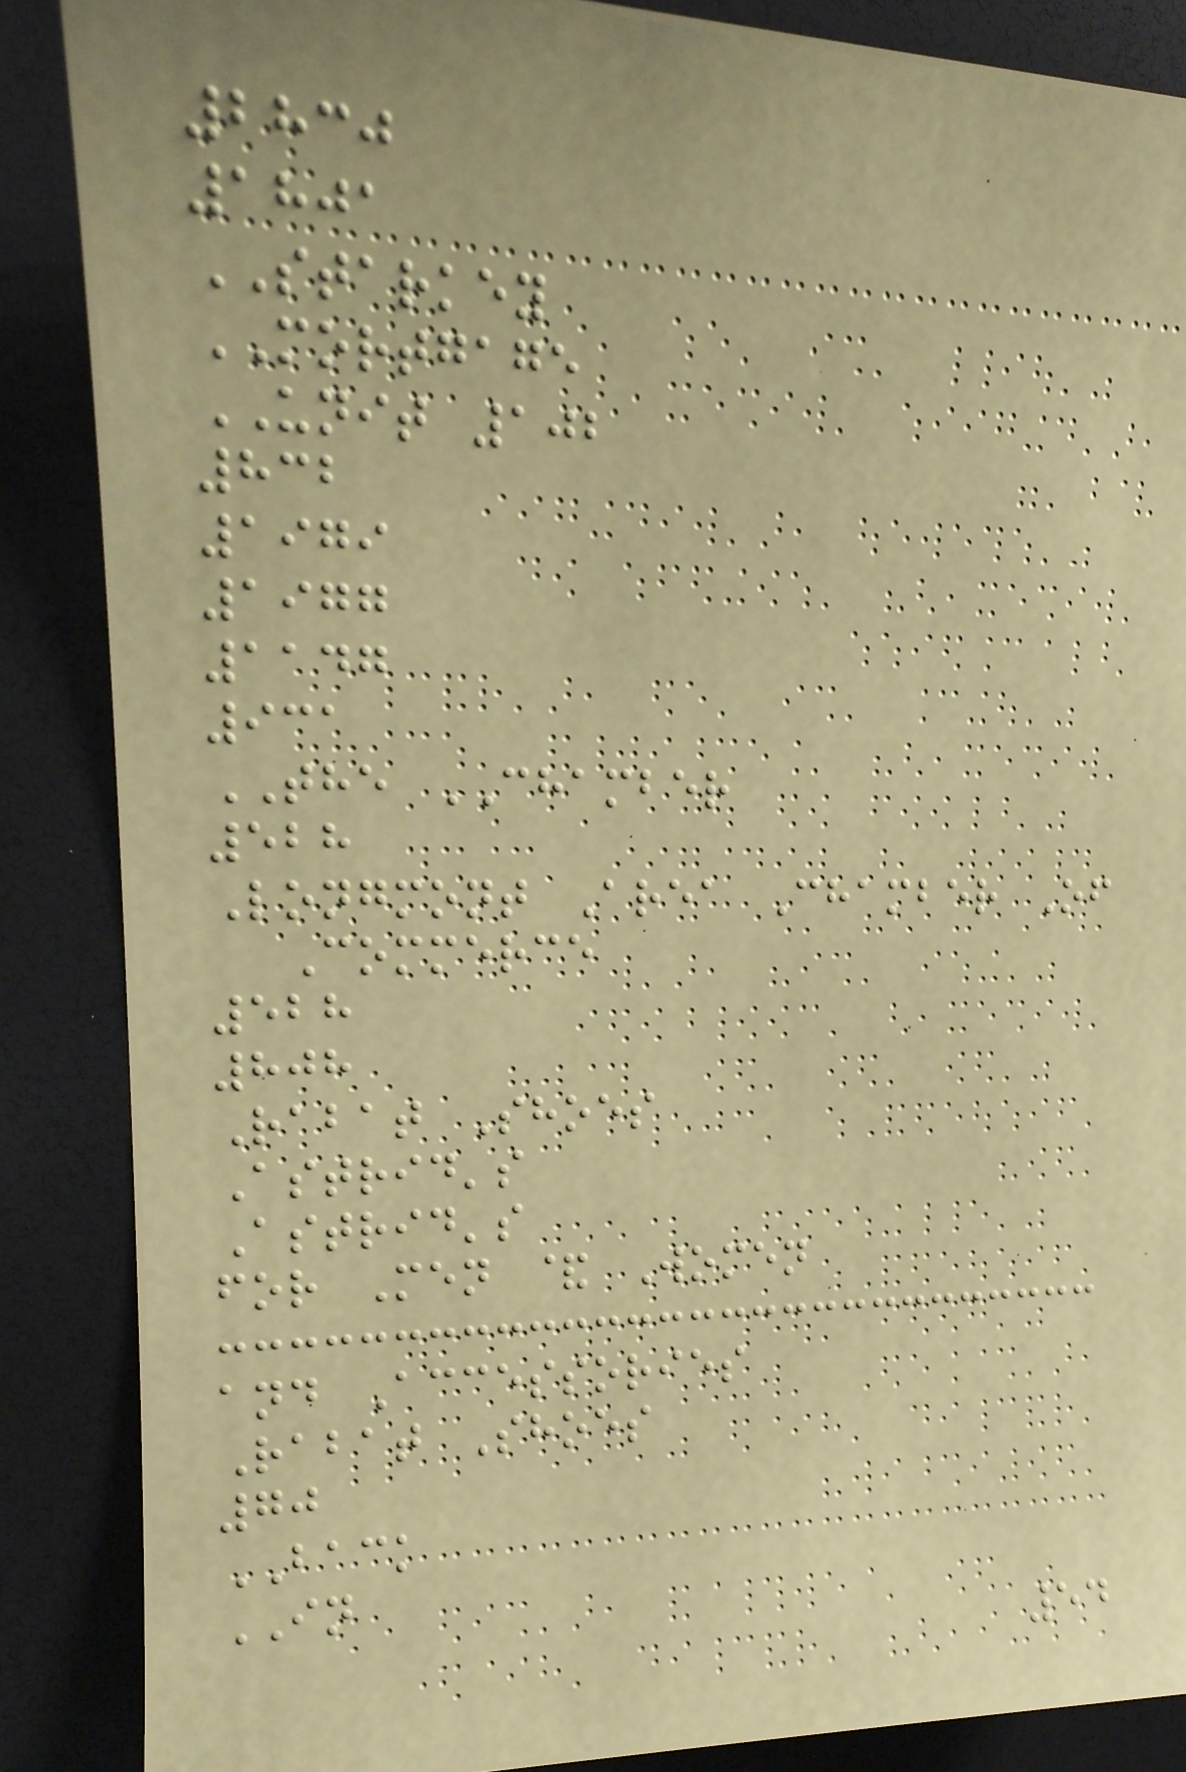2830
1801
STARKEY
MORTGAGE
UNIT 102
832
1979
1977
1147
931
THE CHAMBER
528
Longmont Area Chamber Of
Commerce
528
808
Rabat Shoes
Astrid's
Astrid's
for Men & Women
and Accessories
Rabat Shoes
70
BACK
IN
54
